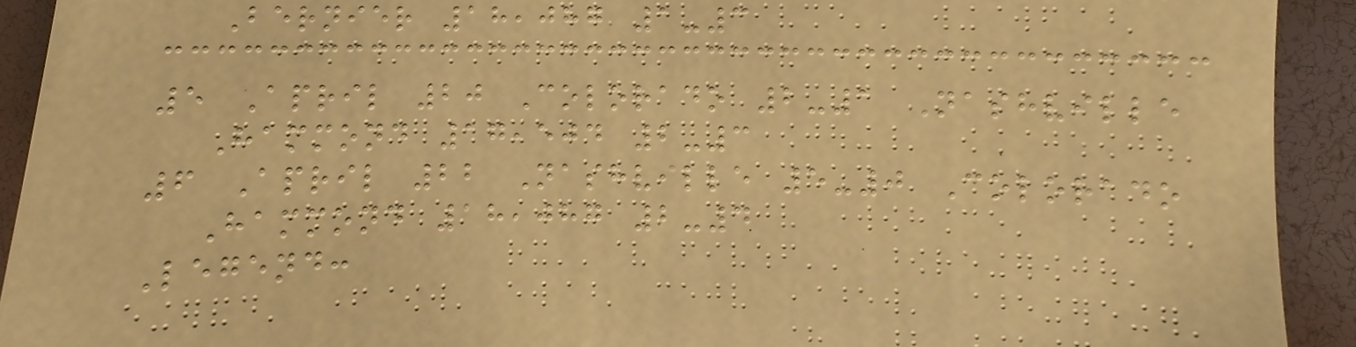Bernier 18,087 1-3
5 April 20 Colorado 2-1 Nashville
Hammond 17,504 2-3
6 April 22 Nashville 5-0 Colorado
Hammond 18,087 2-4
Legend:
